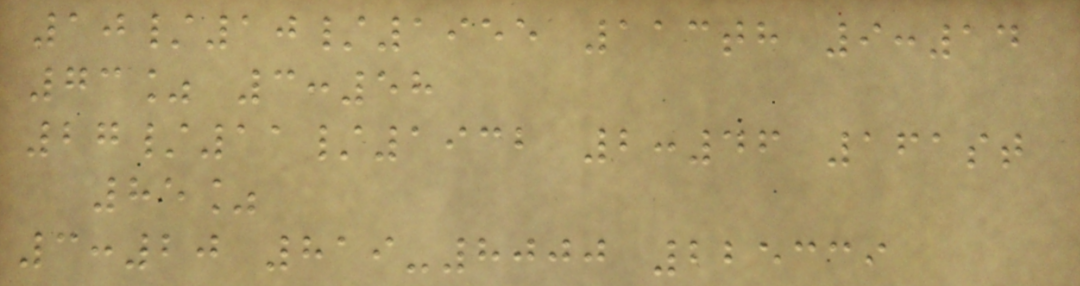10/10/1955 113th 9:14
73% 3:58
27/11/1932 2:46 161st
85%
3:20 819-8000 225339
